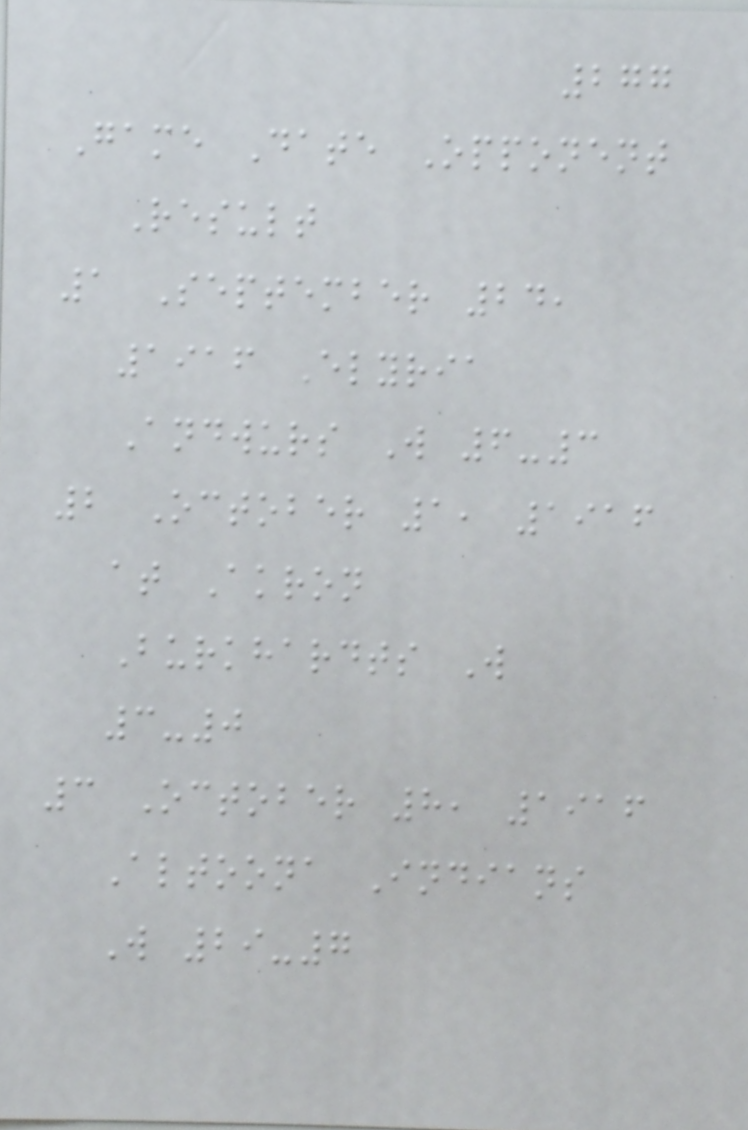277
Game Date Opponent
Result
1 September 24,
1916 Elyria
Andwurs W 6-3
2 October 1, 1916
at Akron
Burkhardts W
3-0
3 October 8, 1916
Altoona Indians
W 29-7
